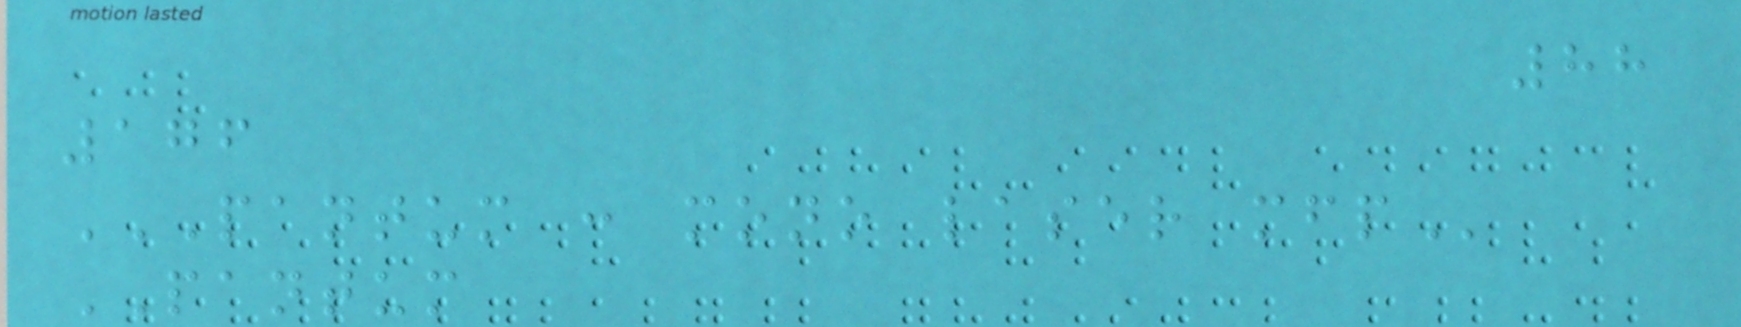88
176
PANTUM : MONO LASER MFP
PANTUM
